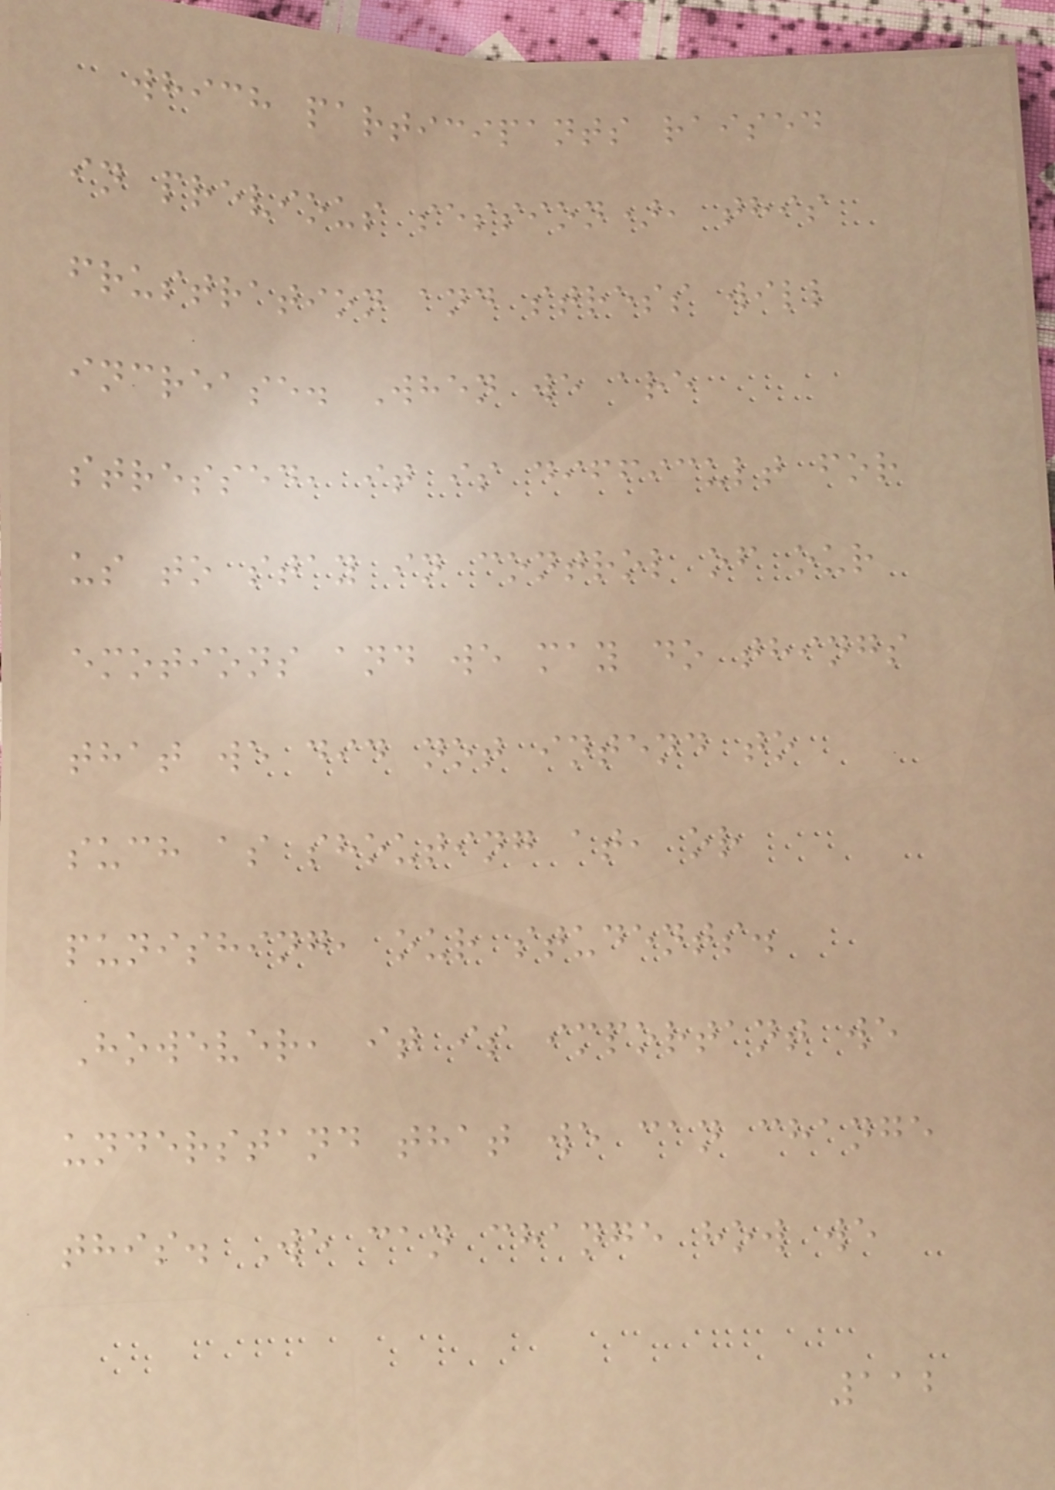which participants raised
in previous session), this
frustration and stress will
increase. When we are
stressed, it is difficult for
us to stay in control of our
emotions and we may do things
that we did not intend to
such as shouting at, or
punishing, our students.
However, it is important we
understand that we can change
this. We can change how we
112
